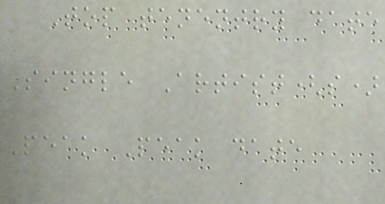Top tenentry date
Single Artist(s)
Peak Peak date
